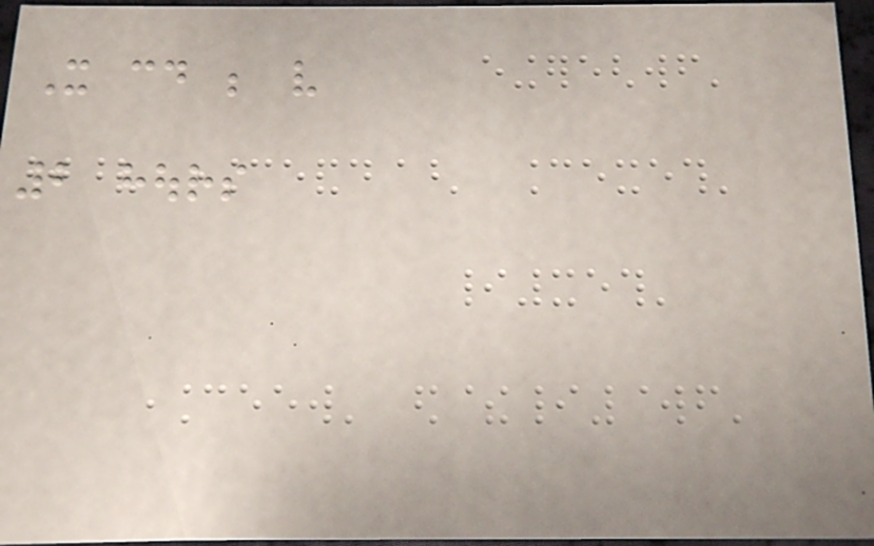It could be very
2 hours
